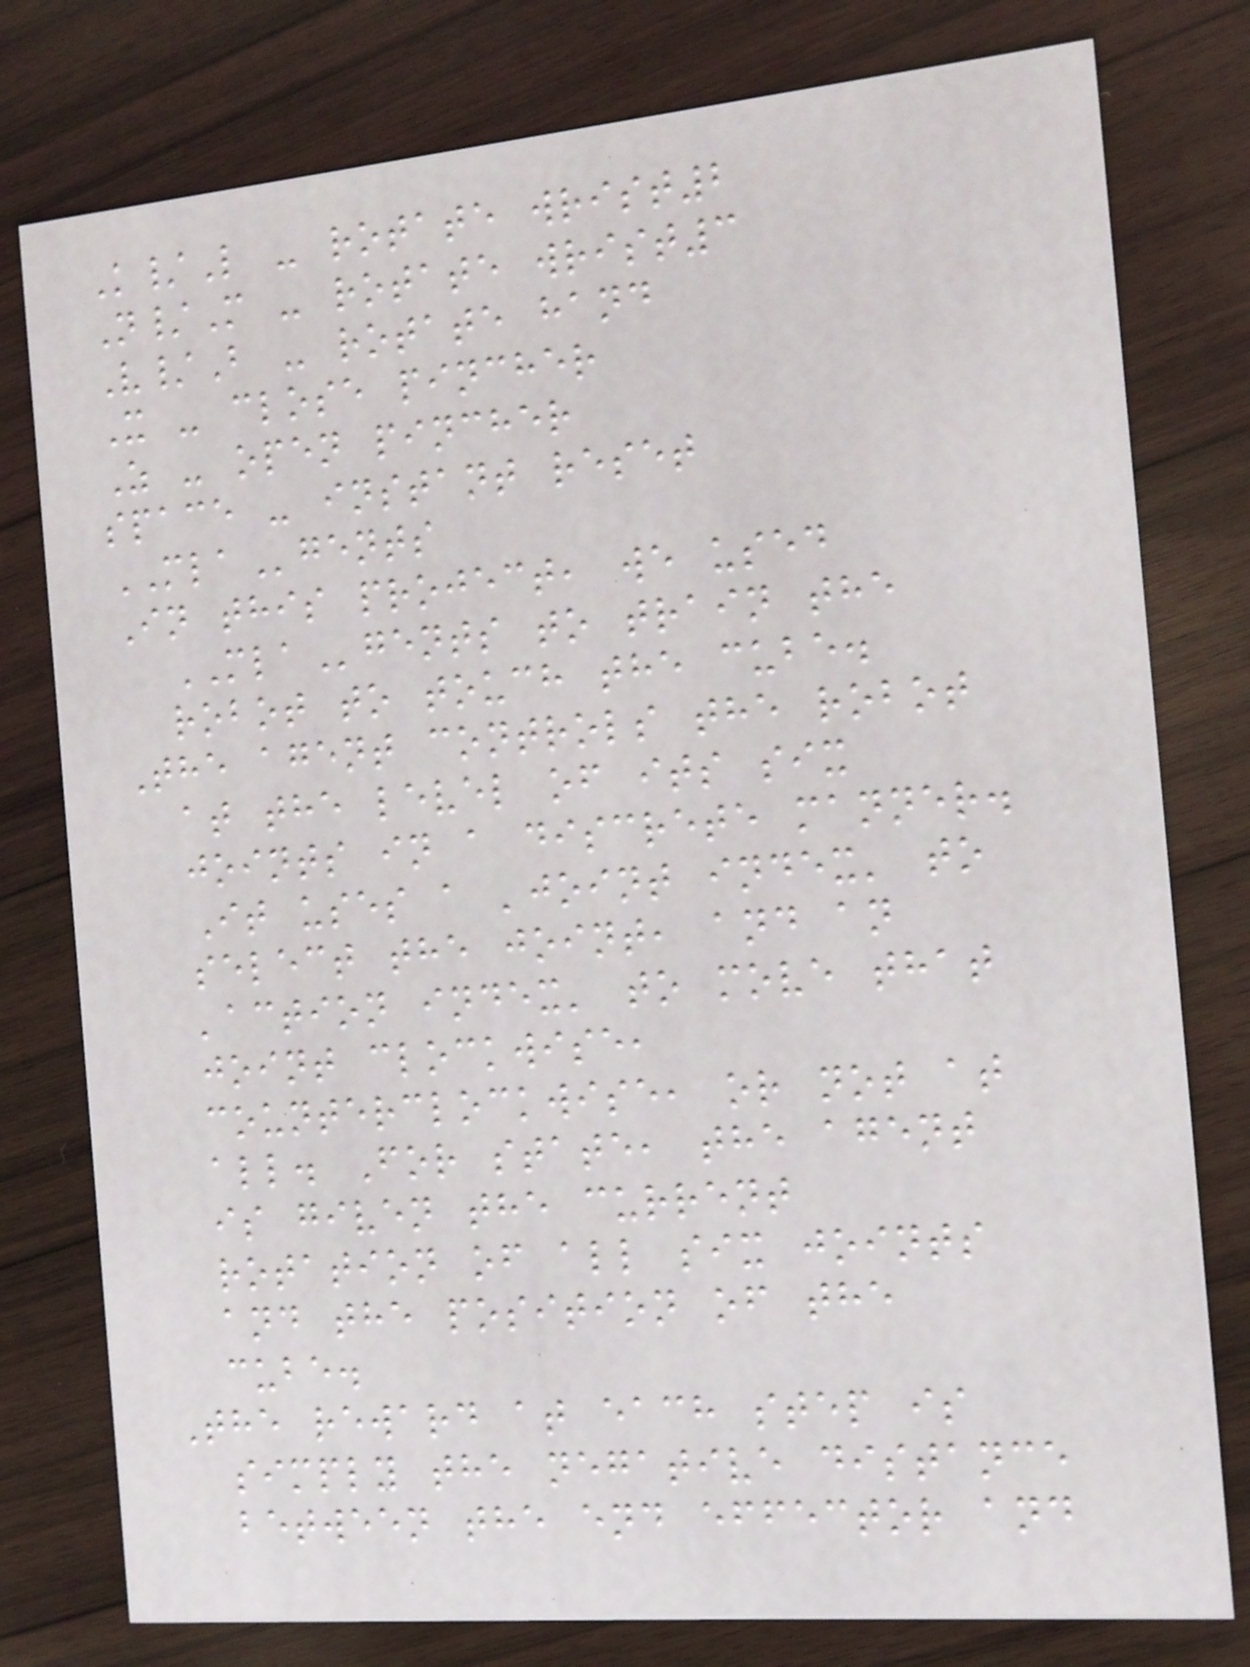K/L - rotate wrist2
N/M - rotate wrist3
V/B - rotate hand
X - close pincher
Z - open pincher
space - instant reset
MLAgents
In this project, we used
MLAgents to train the
robot to touch the cube.
The agent controls the robot
at the level of its six
joints in a discrete manner.
It uses a 'joint index' to
select the joint, and an
'action index' to move that
joint clockwise,
counterclockwise, or not at
all. For state, the agent
is given the current
rotation of all six joints
and the position of the
cube.
The reward at each step is
simply the negative distance
between the end effector and
